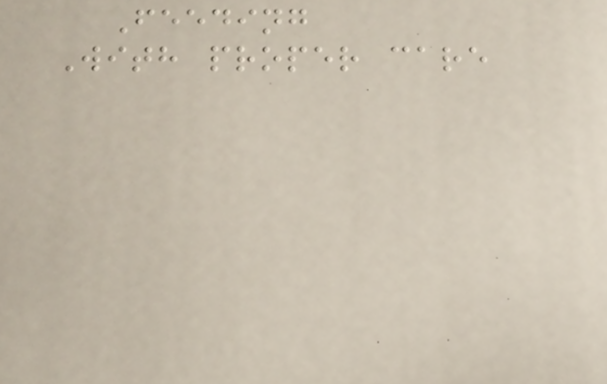Feeding
With proper care
